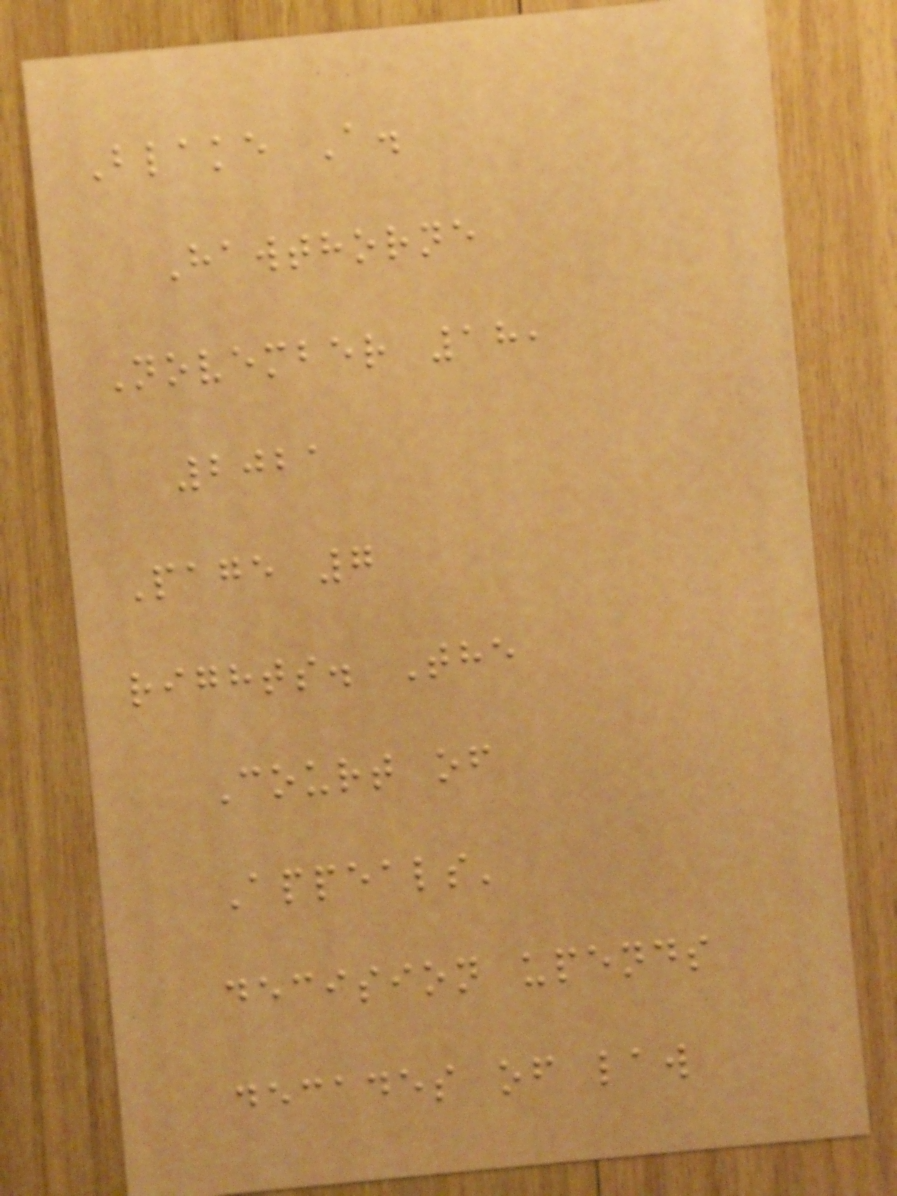Blake A.
Hawthorne
November 18,
2021
Page 7
rights. The
Court of
Appeals'
decision upends
decades of law
